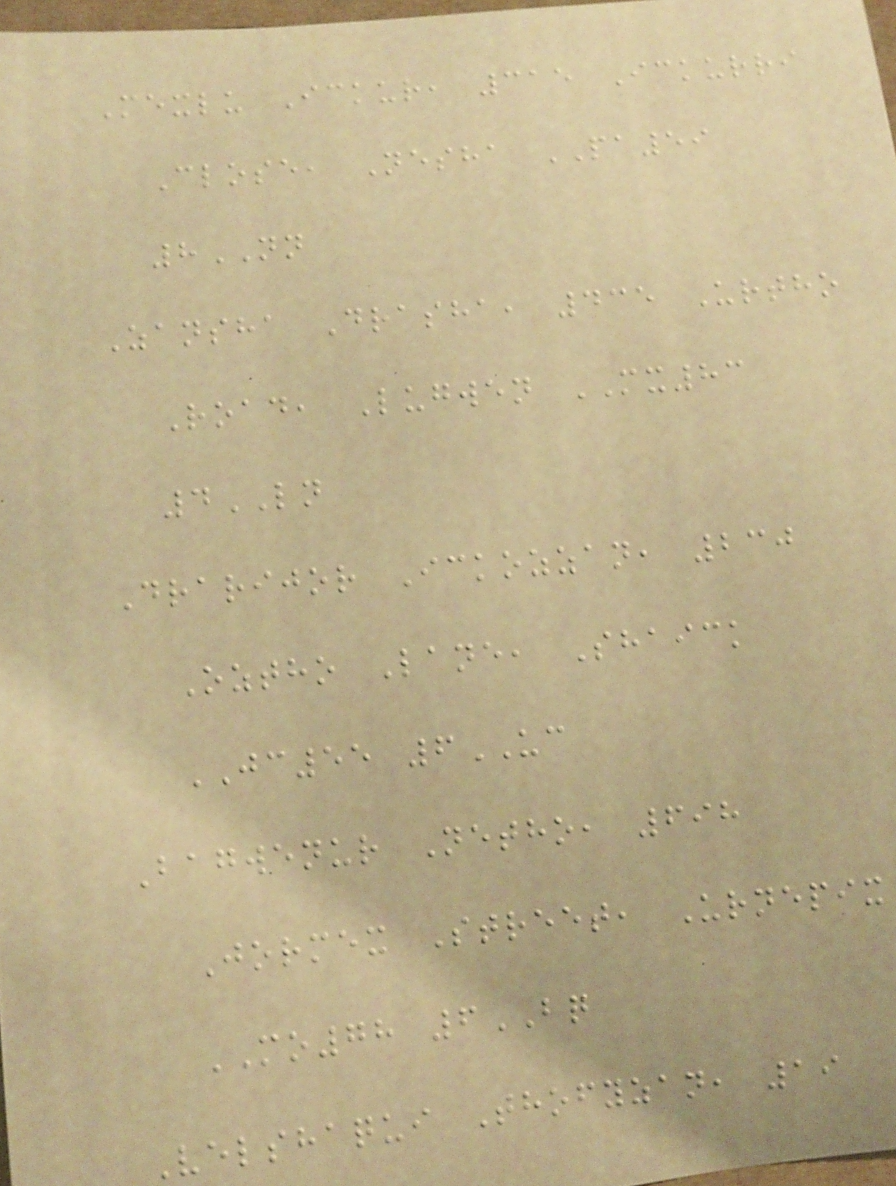Mexlu Ickur, 315 Ickurri
Close, Nesha PA59
8NN
Zansha Drasha, 435 Urtho
Road, Lugwen MX83
4LN
Drarijor Ickozzan, 230
Oztho Lane, Shaick
JC55 6UC
Bagwenur Netho, 698
Jormex Street, Urnepix
MO78 6BQ
Velshaqui Thofyzan, 19
